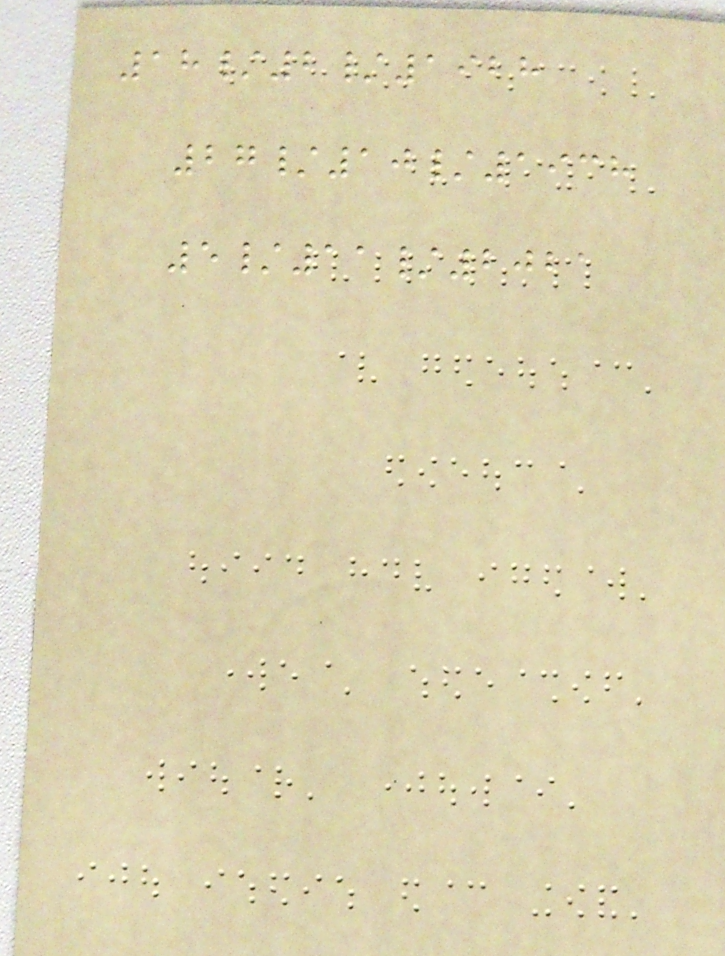18/2/1928
27/10/1938
5/11/2021
